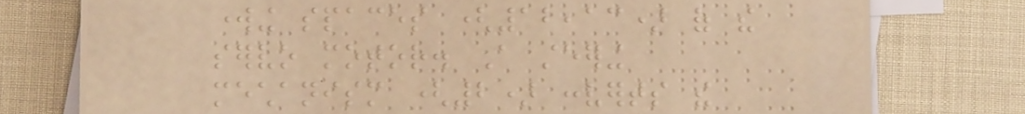working spaces (12,13) of the
servo motor. A steering
mechanism (2) converts the
